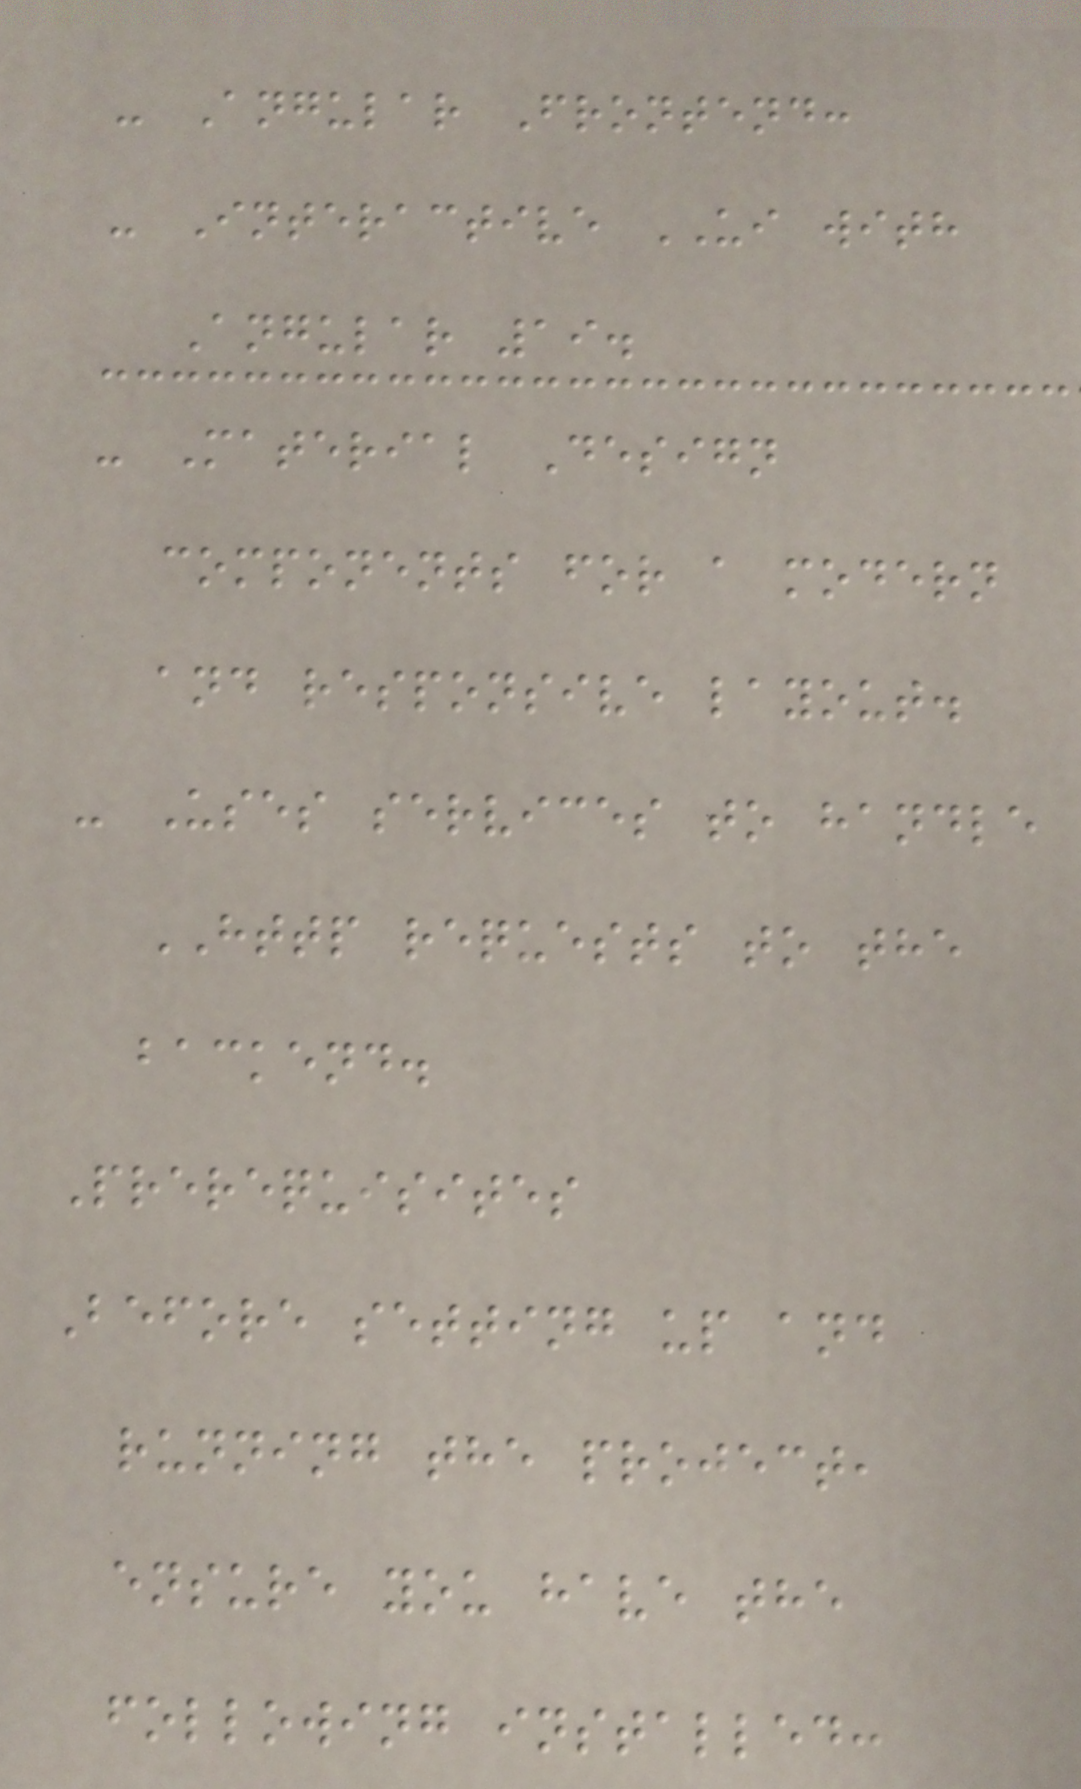- Angular Frontend:
- Interactive UI with
Angular 19.
- Material Design
components for a modern
and responsive layout.
- Uses services to handle
HTTP requests to the
backend.
Prerequisites
Before setting up and
running the project,
ensure you have the
following installed:
